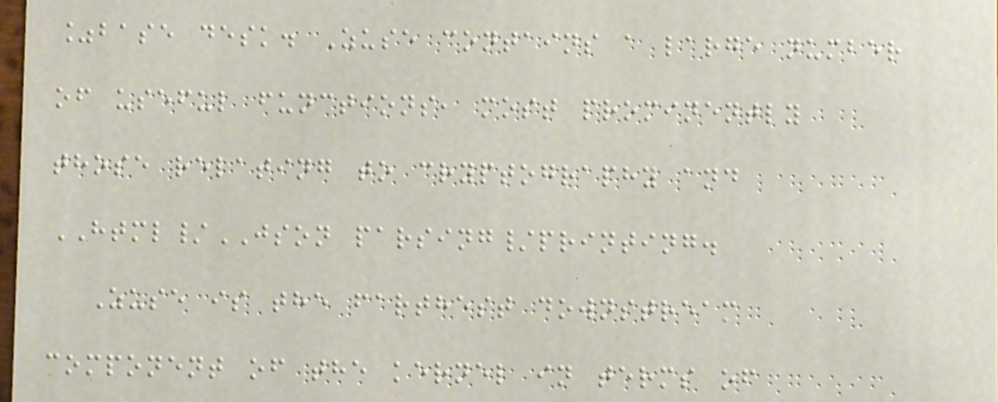%base desk. Zuse contains a large number
of useful functions, most prominently
those relating to cryptography and
HTML/JSON parsing/printing.
Zuse is the farthest downstream
component of the kernel in terms of
